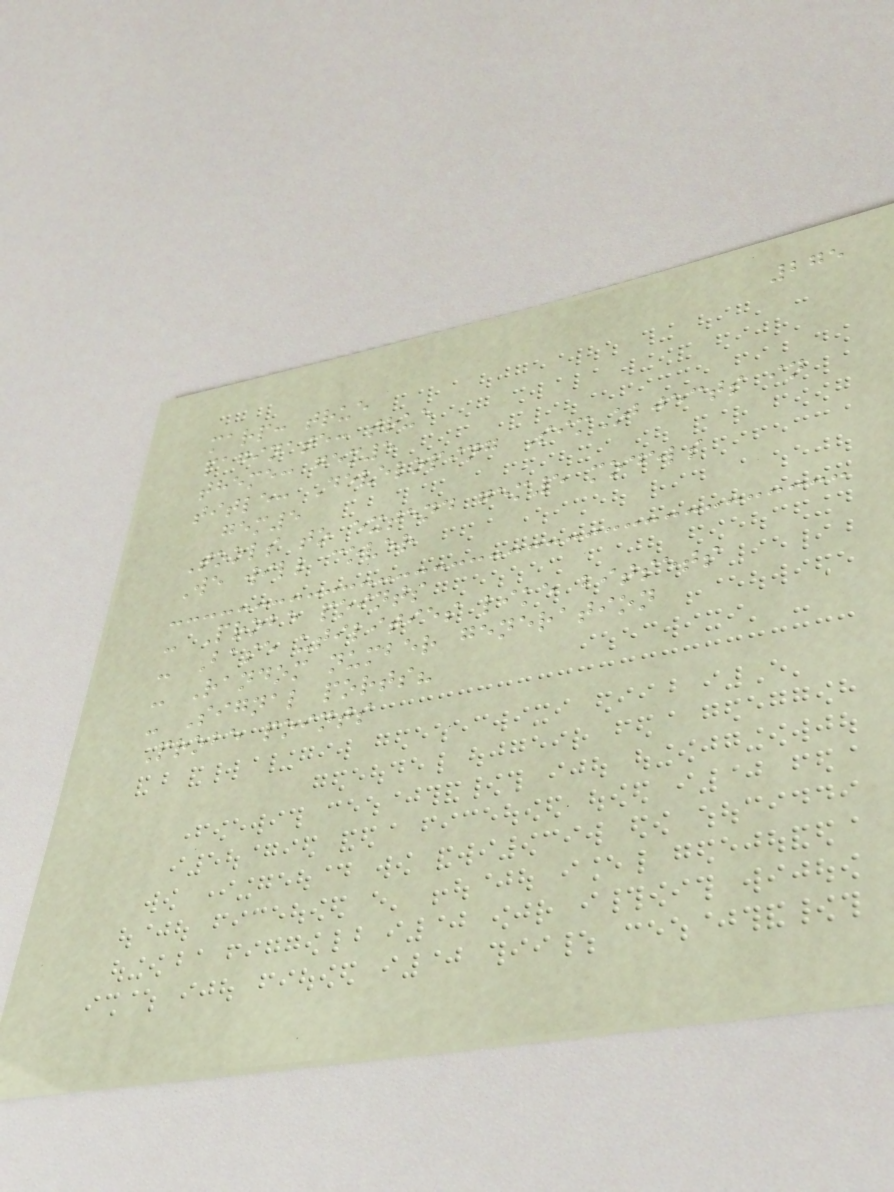275
marp: true
paginate: true
theme: gem5
title: Developing SimObjects in
gem5
Tools to extend gem5 models
We will cover
- Probe points
- Base utilities like bitsets
- Random number generation
- Signal ports?
Probe points
